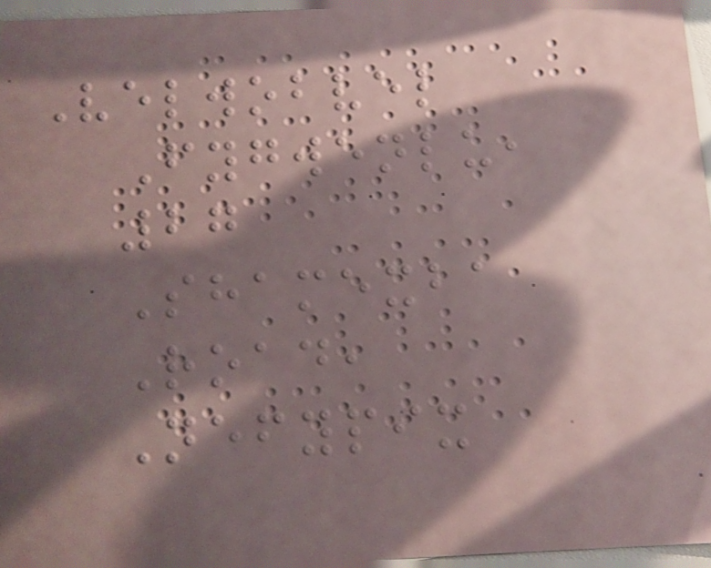Velwobvel
Fygwenlu,
27
Shamexba
Road,
Nefypix
